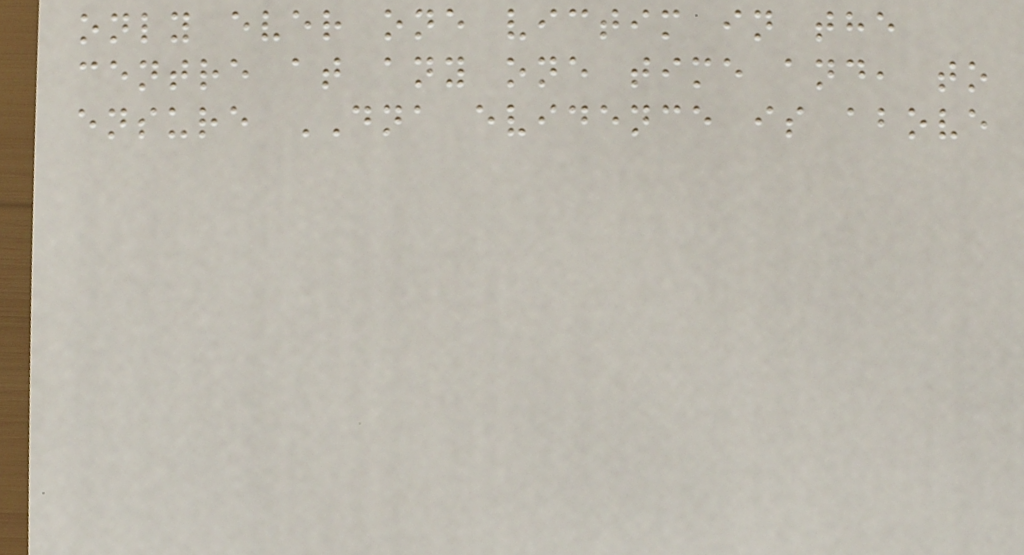only ever one victim in the
centre at any one time and, to
ensure DNA evidence is above
